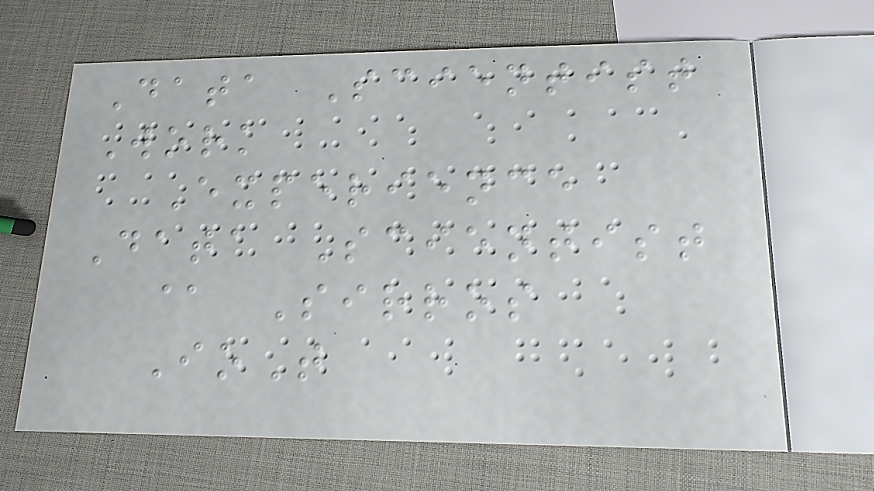Data Scientist
Work
Experience
Data Scientist
@ Sirros
IoT
